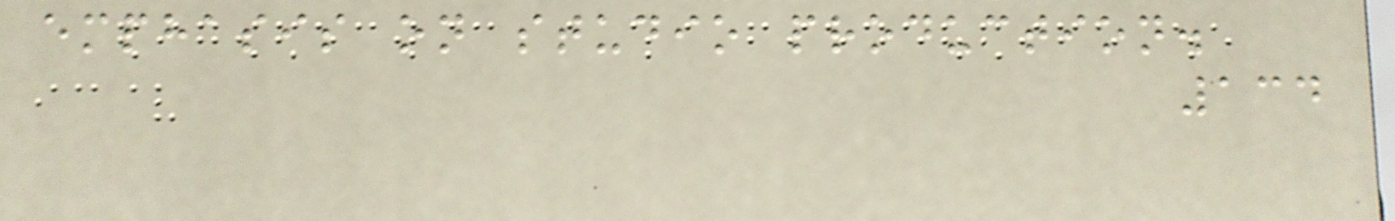emphasis on studio production.
134
